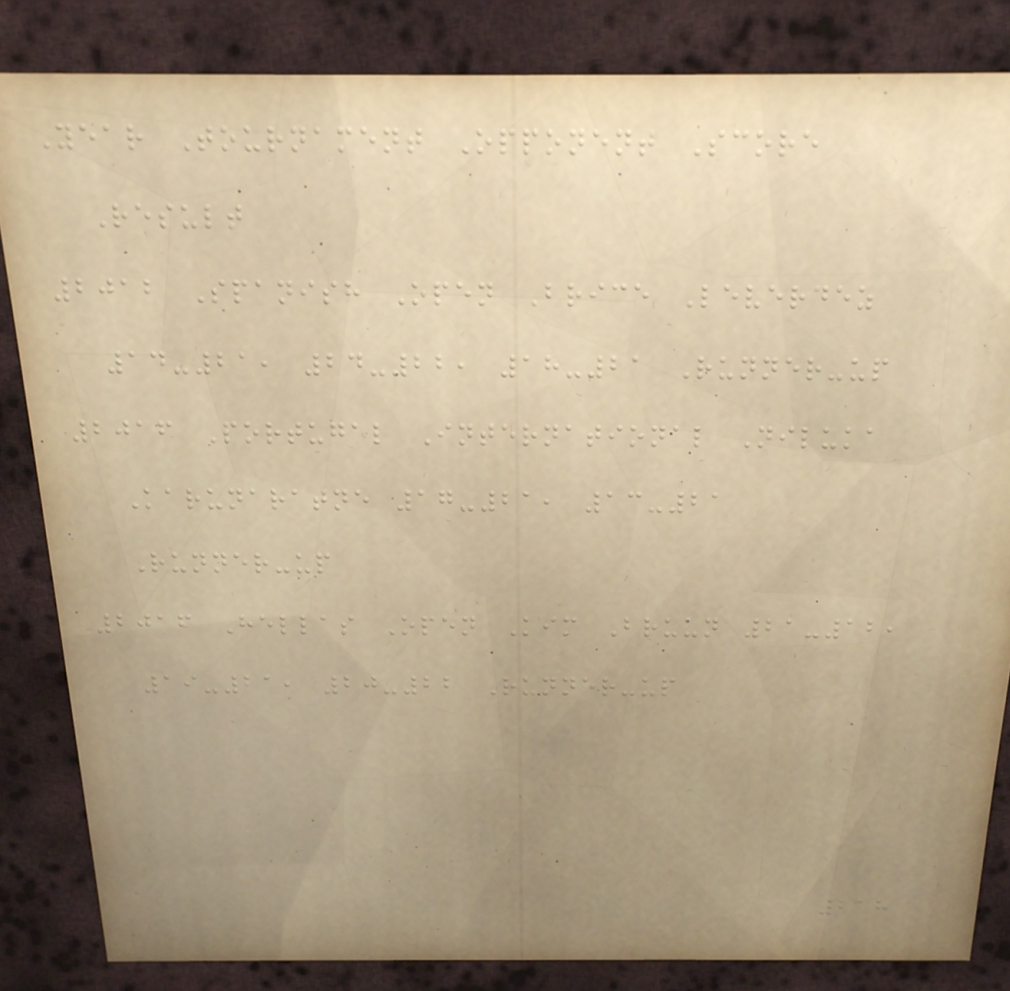Year Tournament Opponent Score
Result
2012 Spanish Open Brice Leverdez
14-21, 24-22, 18-21 Runner-up
2016 Portugal International Niluka
Karunaratne 17-21, 13-21
Runner-up
2016 Hellas Open Kim Bruun 21-12,
19-21, 20-22 Runner-up
218
